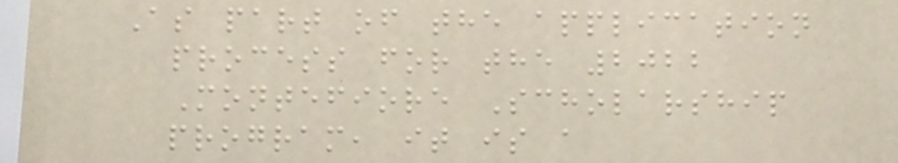As part of the application
process for the 2022
Montefiore Scholarship
program, it is a
